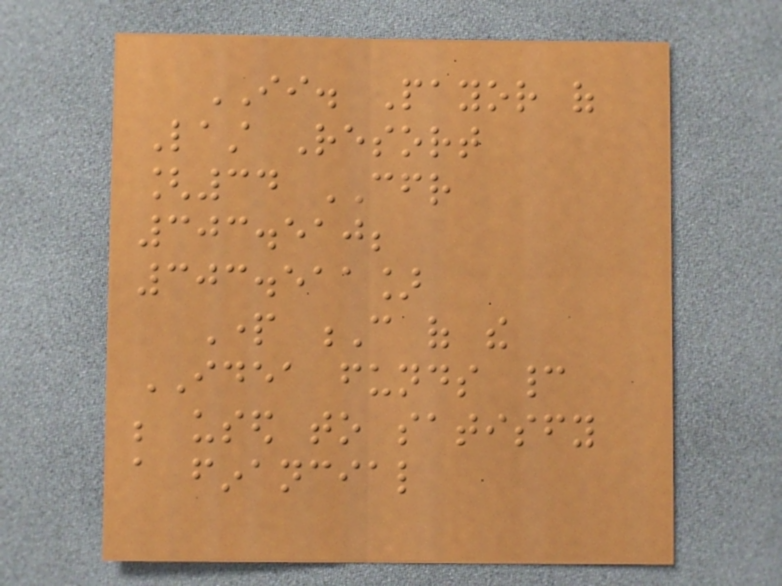II. Payor of
Last Resort
[34 CFR
303.510;
303.511]
Part C of the
IDEA funds cannot
be used to satisfy
a financial
